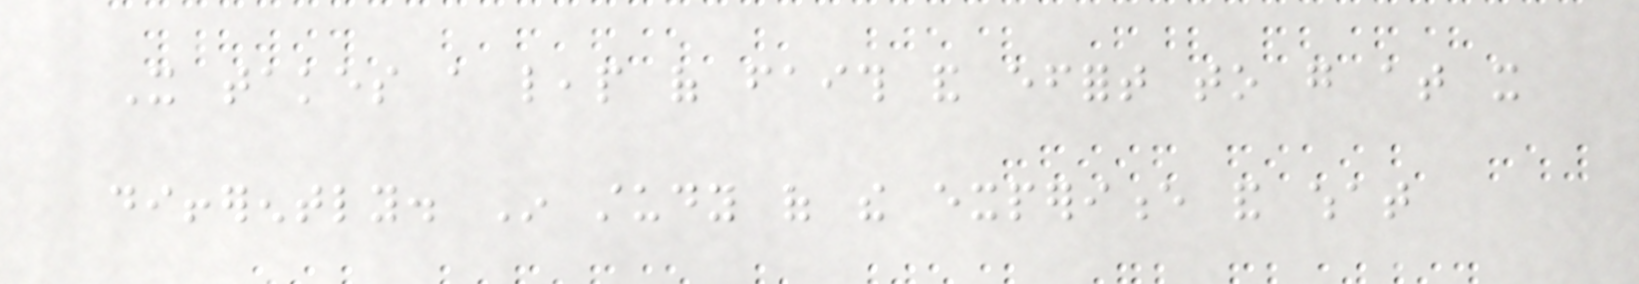It takes a leap of faith and effort to go at it
differently. In study of the experience and what
